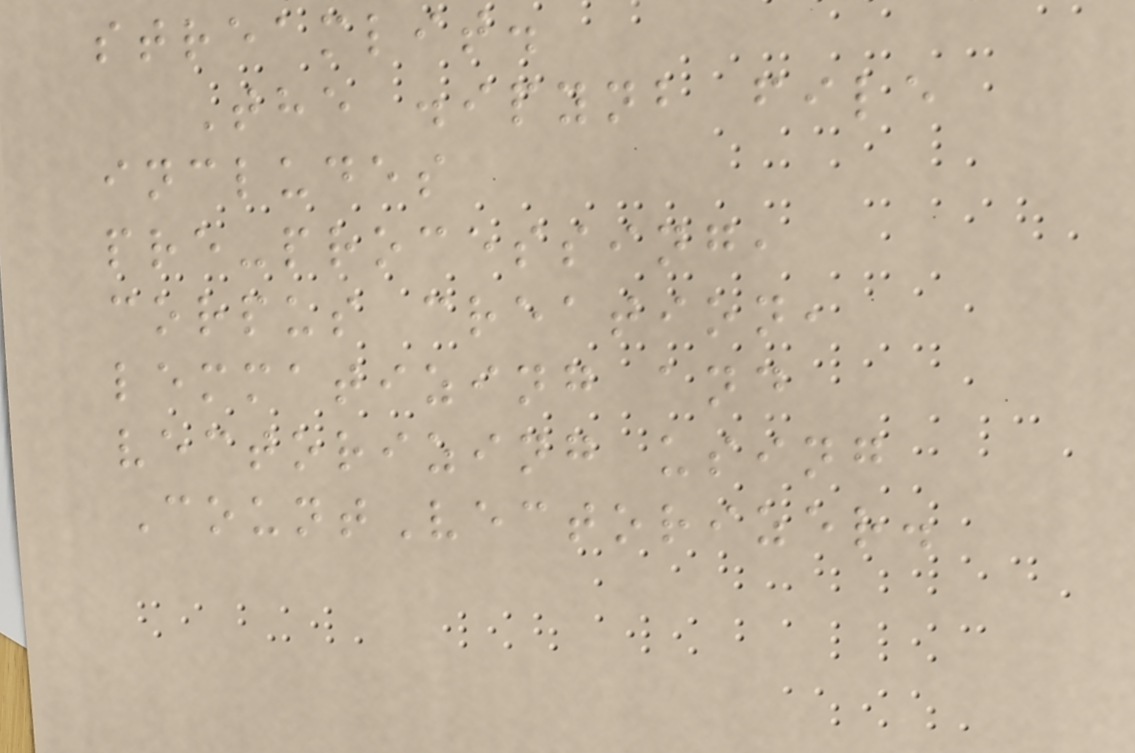streamlit.
The .ipynb file
includes
pre-processing,
corpus creation,
lemmatizing and
vectorizing using
CountVectorizer.
